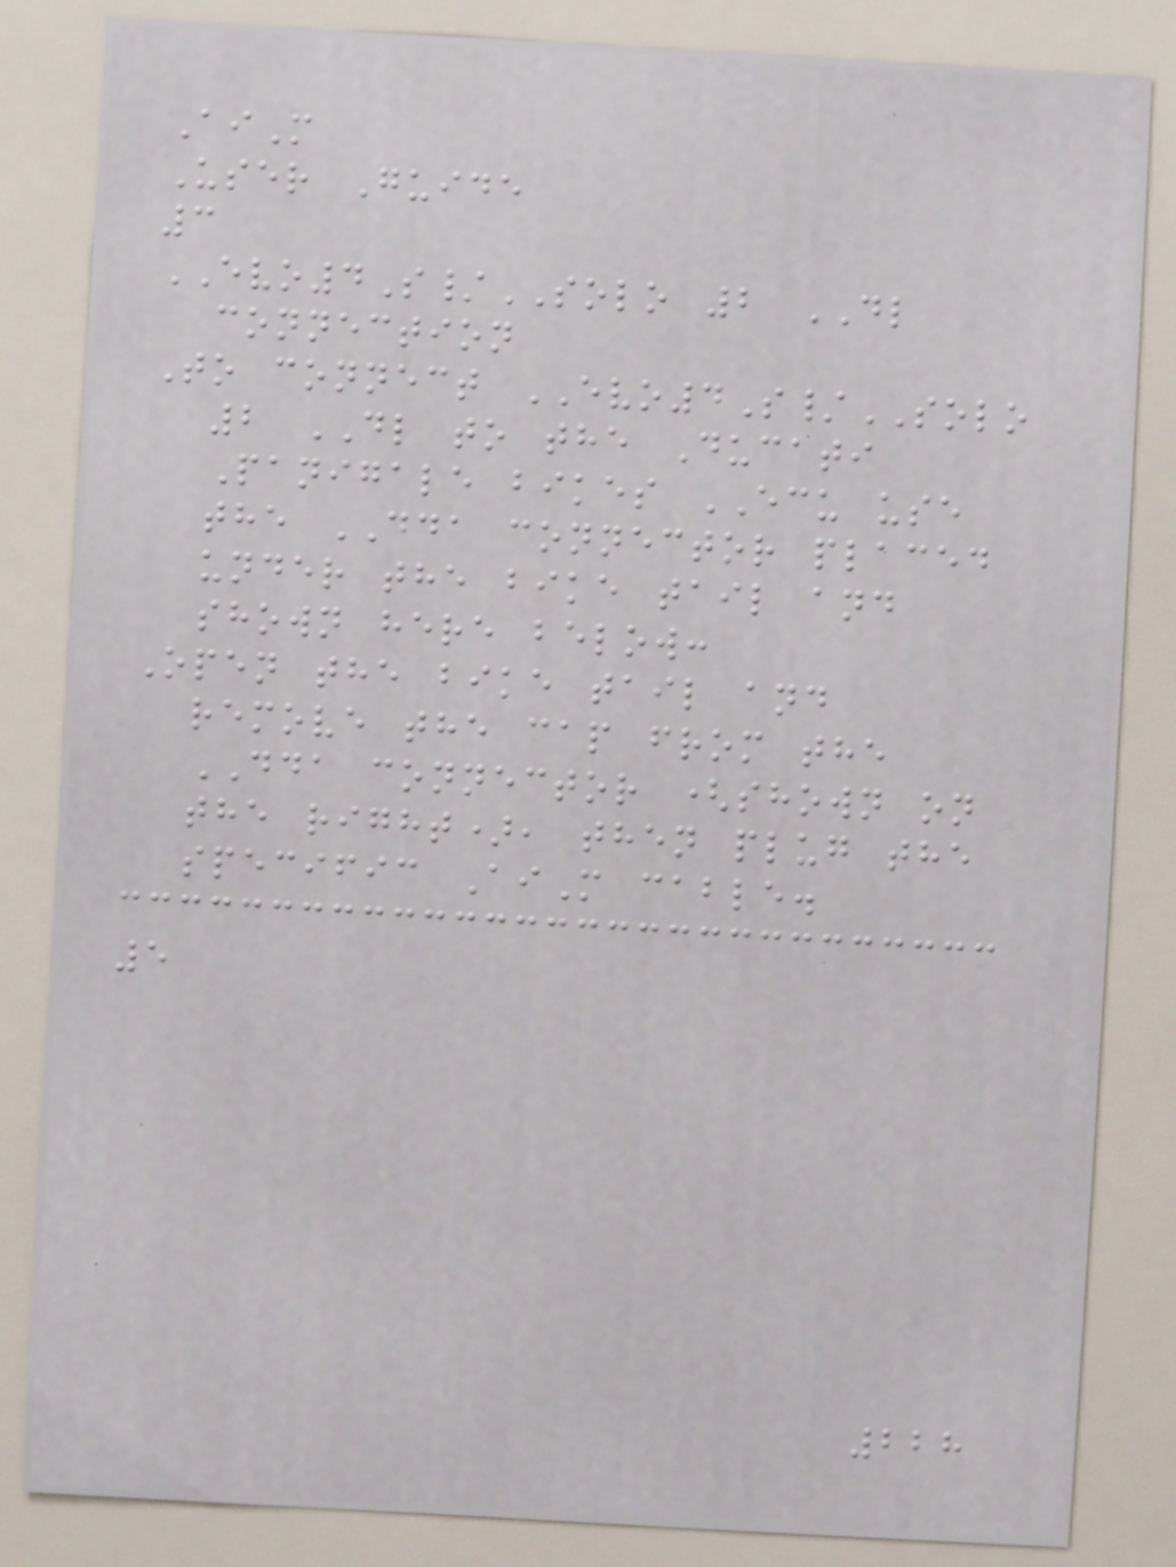AiM
User Guide
3
EVO4S/SOLO 2 DL
connection
To connect EVO4S/SOLO
2 DL to the Ducati
Panigale bikes ECU use
the DDA connector placed
under the bike tail and
shown here below:
Open the bike tail and
remove the cap from the
DDA connector (shown on
the right), then plug the
specific AiM cable.
5
228
